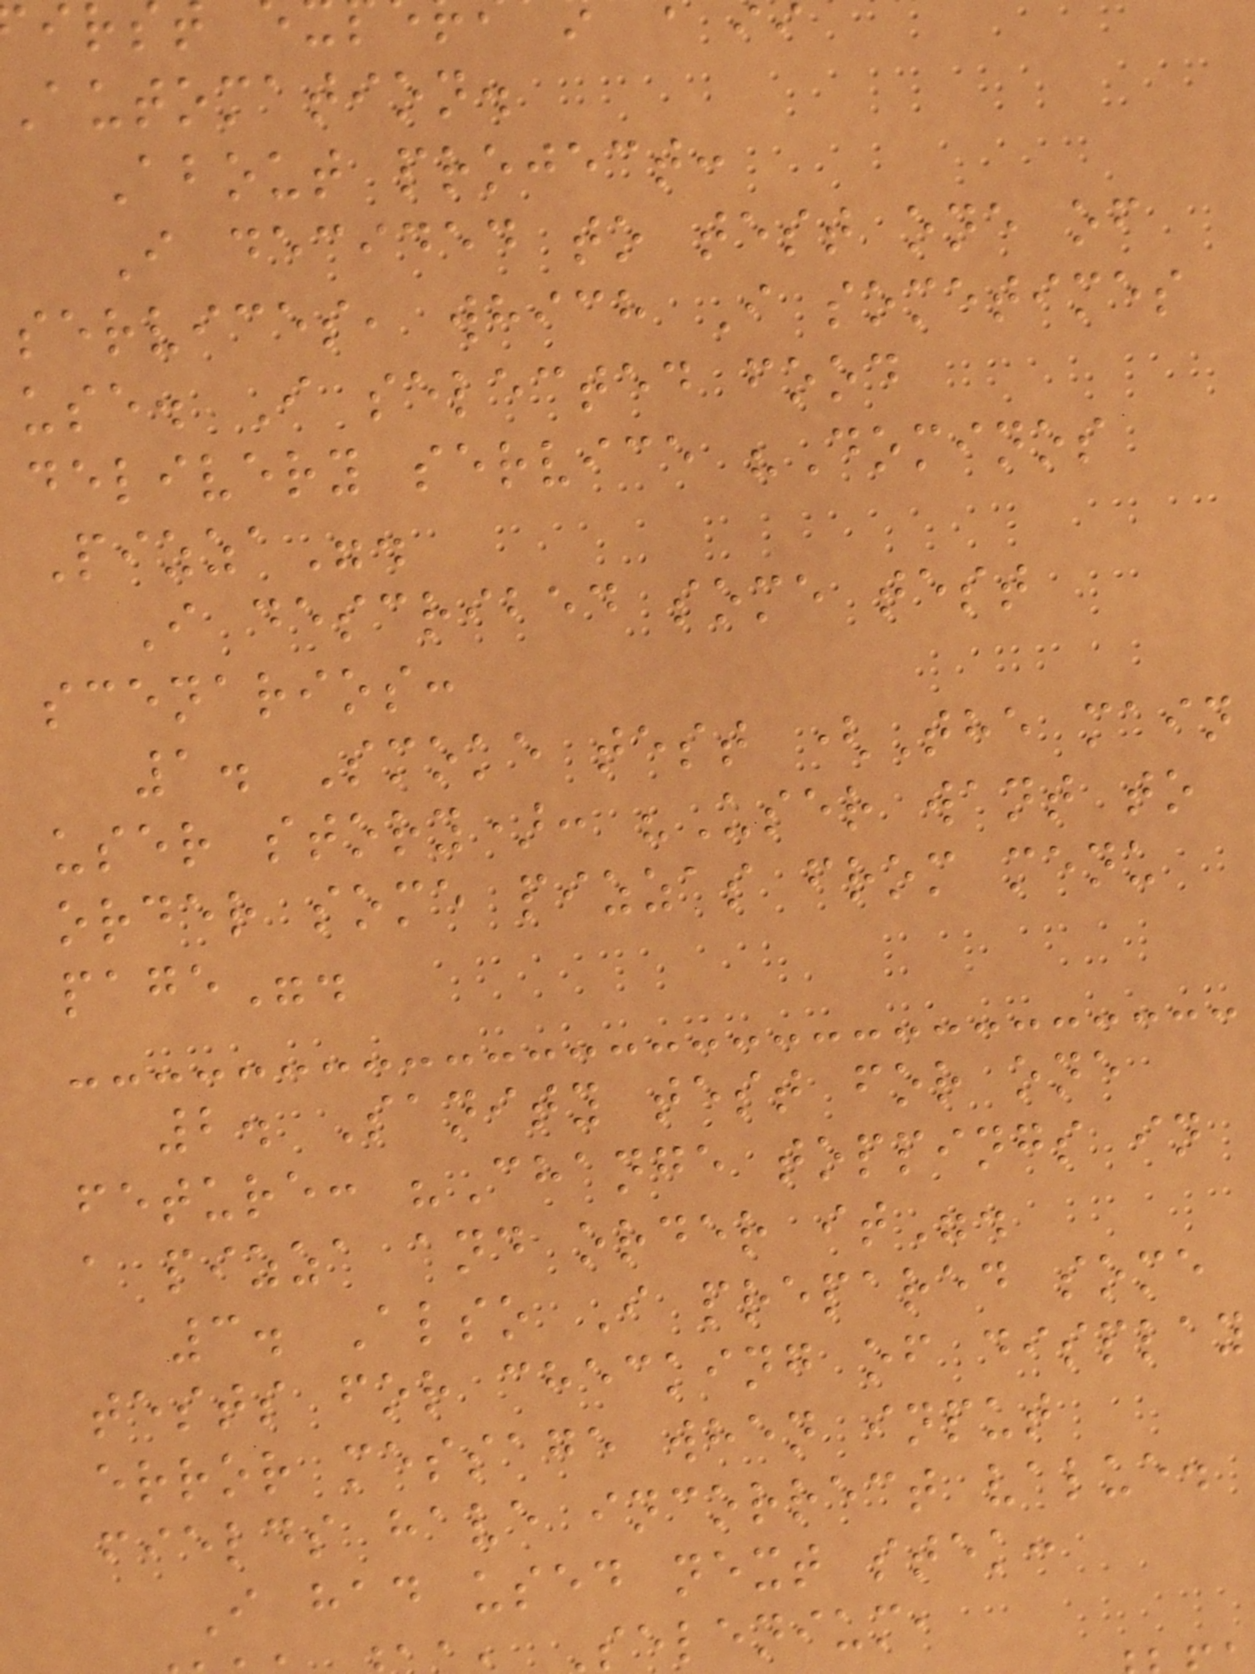automation.
About project:
I decided to test one of
services, which I sometimes
use. I selected food
delivery service "Dominos
Pizza".
I described some test
scenarios:
1. Smoke test (The main
user story): "User want to
order some pizzas from menu
page".
2. Sanity test for one
feture: "Change toppings in
a pizza and order it".
3. Also I prepared some
tests for checking of display
error message when input
fields have incorrect value.
I had used next stek:
selenium,
